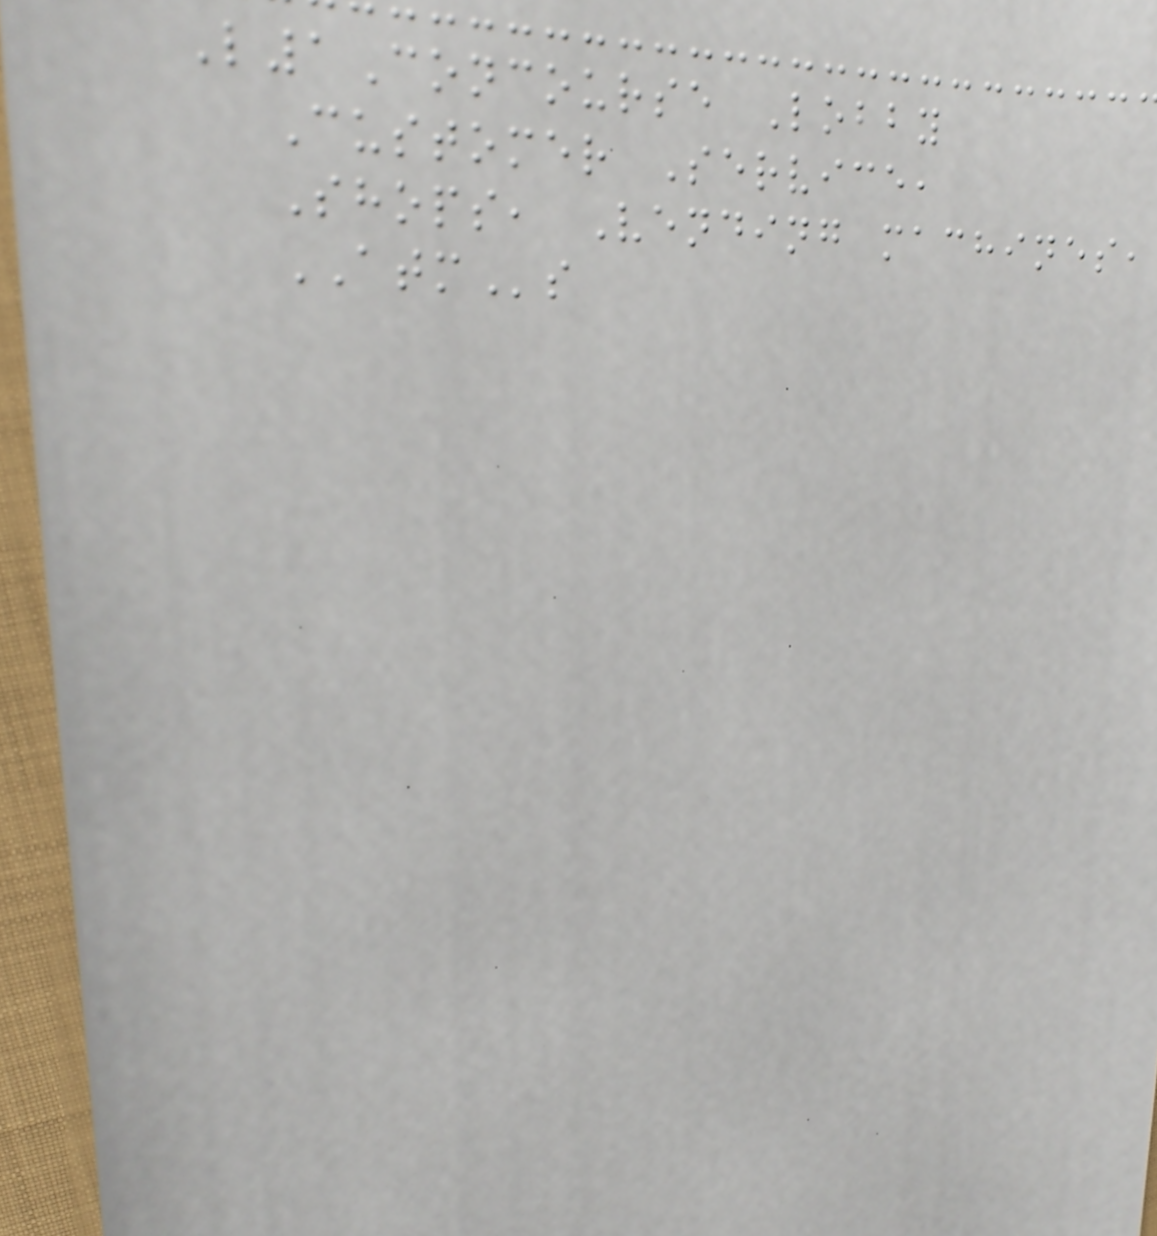L1Concourse Lobby
Customer Service,
Shops, Vending machines,
ATMs
